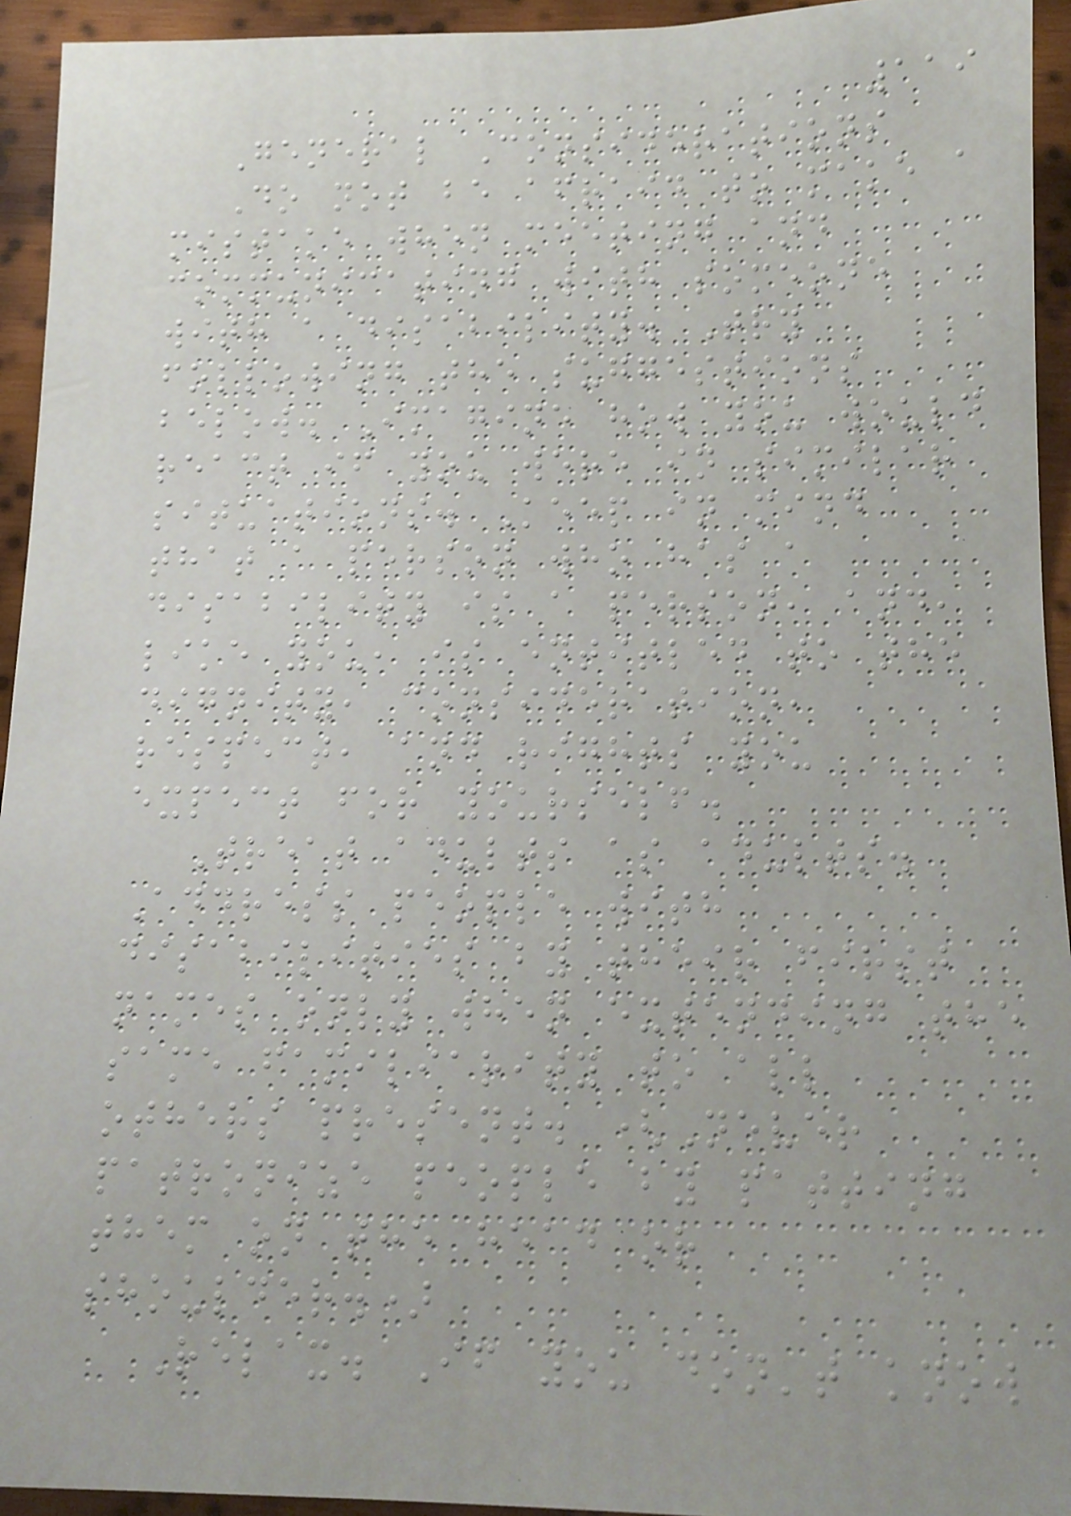119
General Considerations
Do not be afraid to make a
mistake when meeting and
communicating with someone
with a disability. Try
following the suggestions
below. Imagine how you would
react if you were in similar
situations. Keep in mind
that a person who has a
disability is a person, and,
like you, is entitled to the
dignity, consideration,
respect, and rights you
expect for yourself.
Treat adults as adults.
Address people with
disabilities by their first
names only when extending the
same familiarity to all
others present. (Never
patronize people by patting
them on the head or
shoulder.)
Relax. If you don't know
